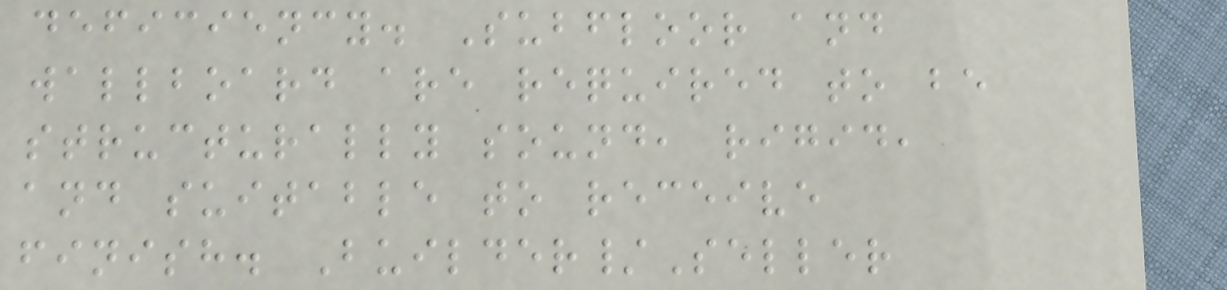deficiency. Subfloor and
wallboard are required to be
structurally sound, rigid,
and suitable to receive
finish. Builder/Seller
